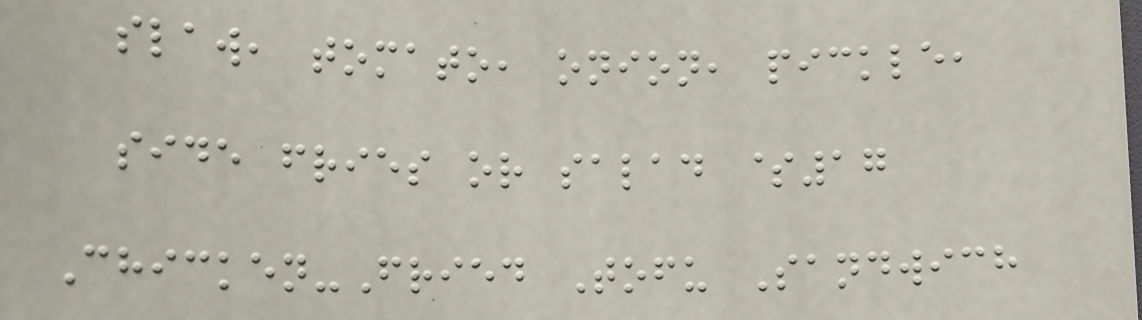slaw, tomato, onion, pickle,
side fries or salad $17
Chicken-Fried Tofu Sandwich
